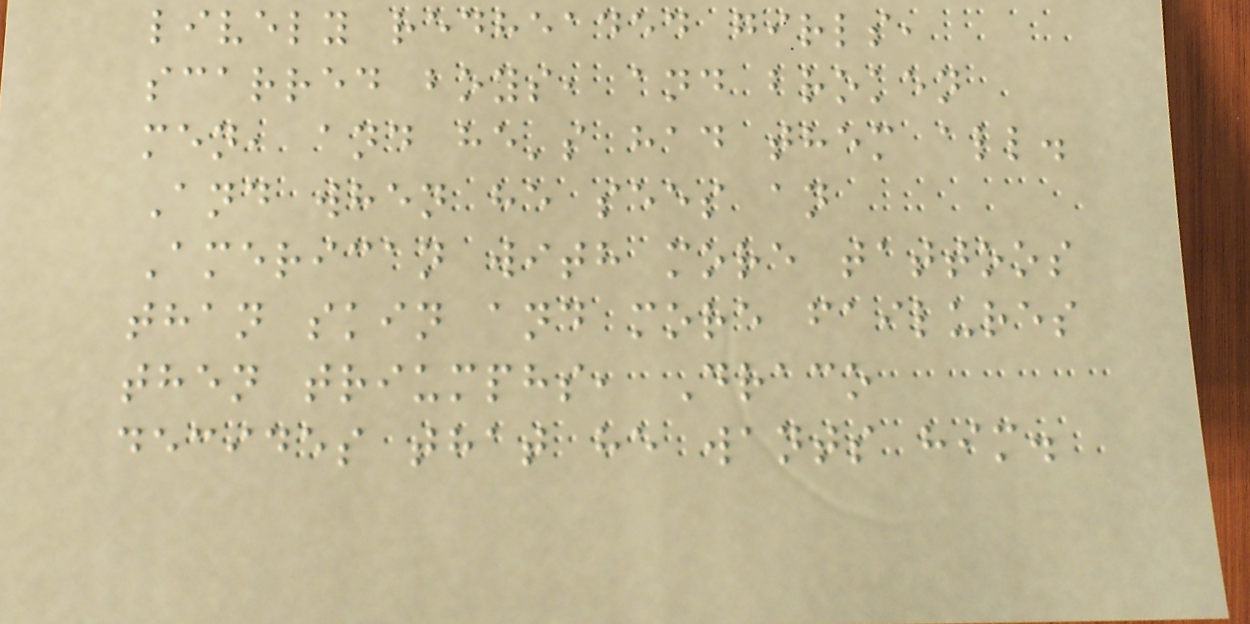lively redheaded girls,
scarred boys, and broken
men, and he's had them all.
And when he sees an
American with more tattoos
than skin and more failures
then triumphs, Draco
decides that he wants him.
